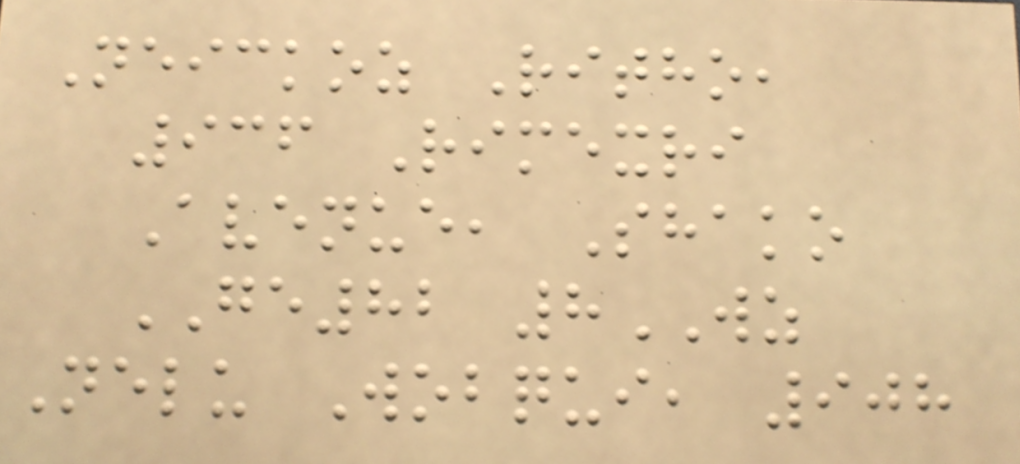Neickoz Ritho,
936 Rimexri
Avenue, Shako
GE82 8WZ
Nelu Wobqui, 908
